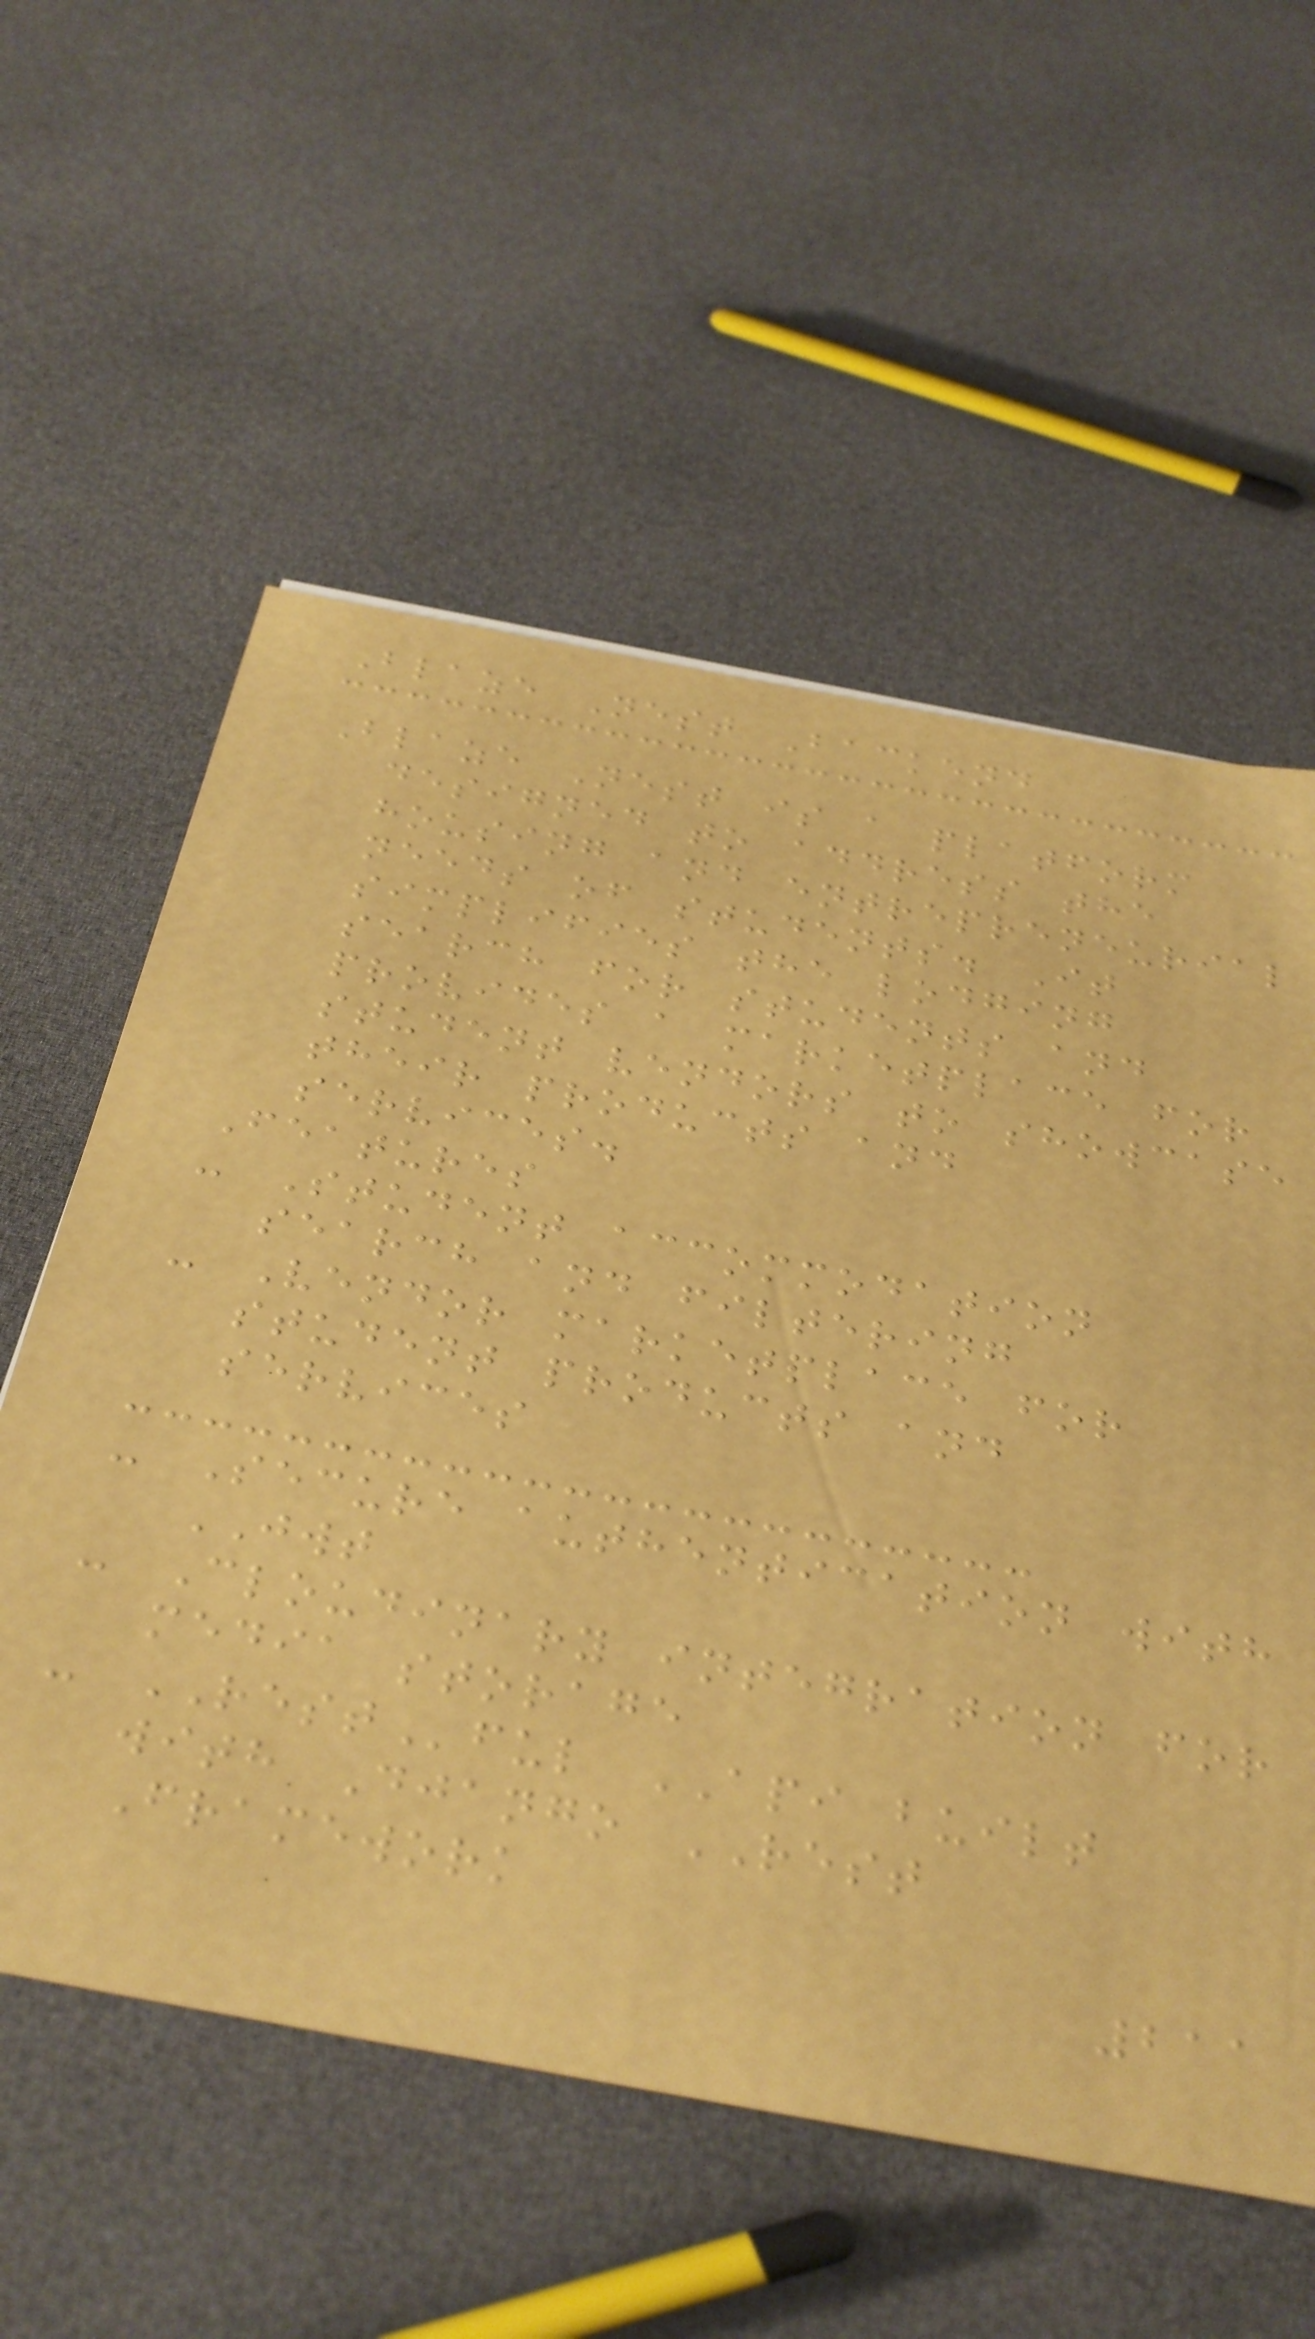Blaze Nest Backend
Blaze Nest is a platform
designed to address the
housing and entrepreneurial
needs of students. It
simplifies the lodging
search for students and
provides a marketplace for
student vendors to showcase
their products and
services.
Features
- Student accommodation
search and filtering
- Vendor marketplace for
student products and
services
- Secure authentication with
JWT
- Cloudinary integration for
media storage
- RESTful API built
with Django REST
Framework
211
